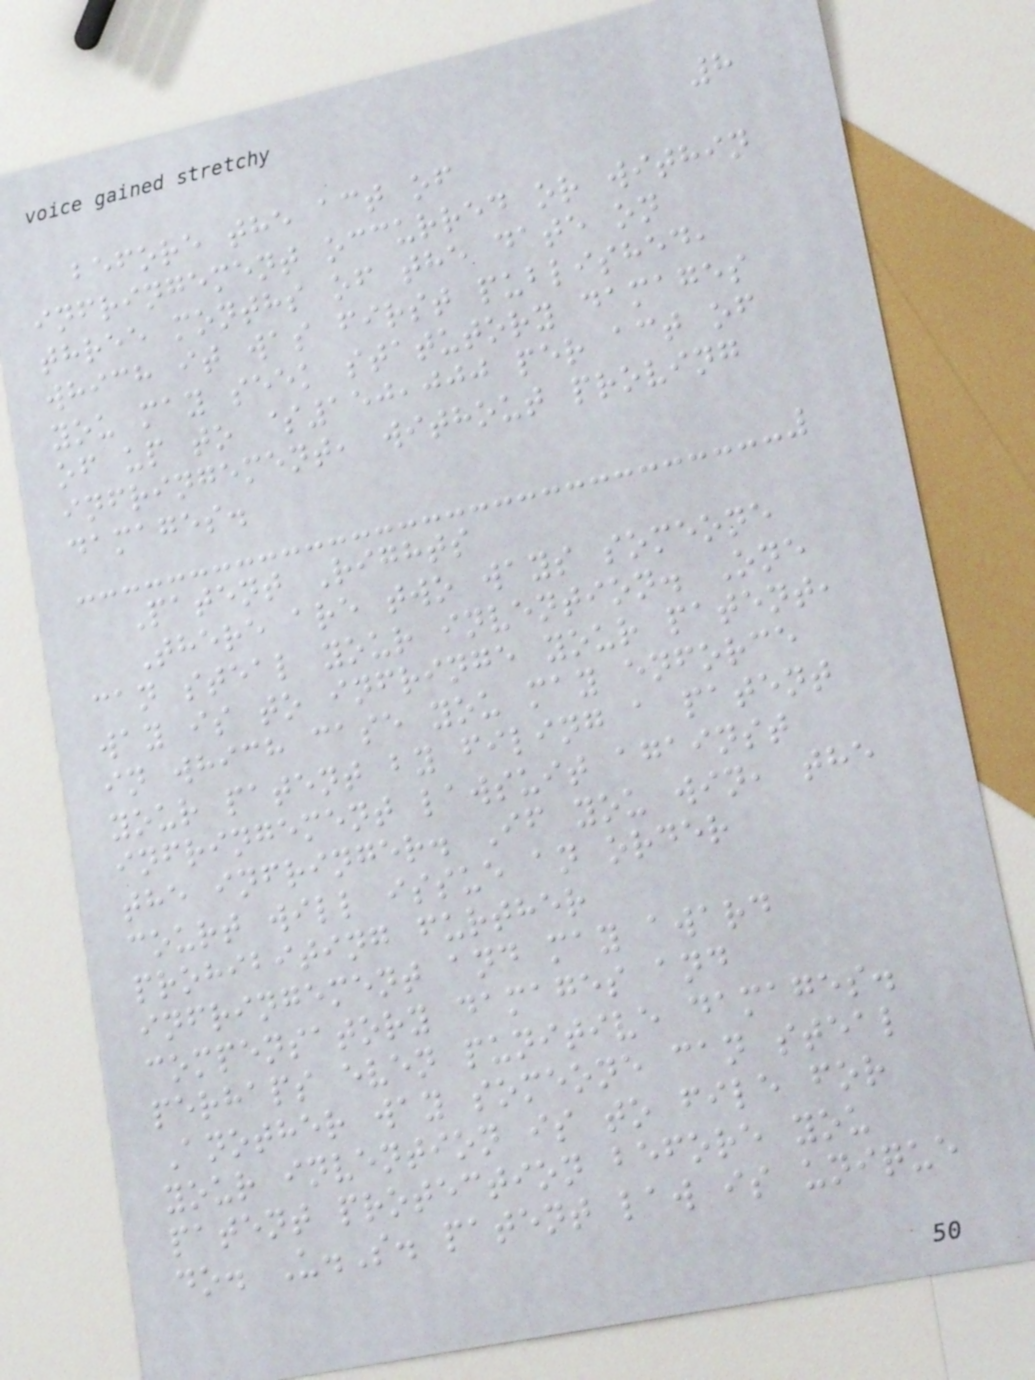8
before the act of
infringement occurred or within
three months of the date on
which it was first published,
you may seek statutory damages
of up to $150,000 per act of
infringement, without proving
damages.
Patent Rights
There are two ways someone
can steal your invention. One
way is to infringe your patent,
in which case you may enforce
your patent by filing a patent
infringement lawsuit against
the infringer. If you win, the
court will issue an order
prohibiting further
infringement and may award
compensatory damages and
perhaps even punitive damages.
Another way someone can steal
your invention is to file for
patent protection before you
do. U.S. patent law is unique
